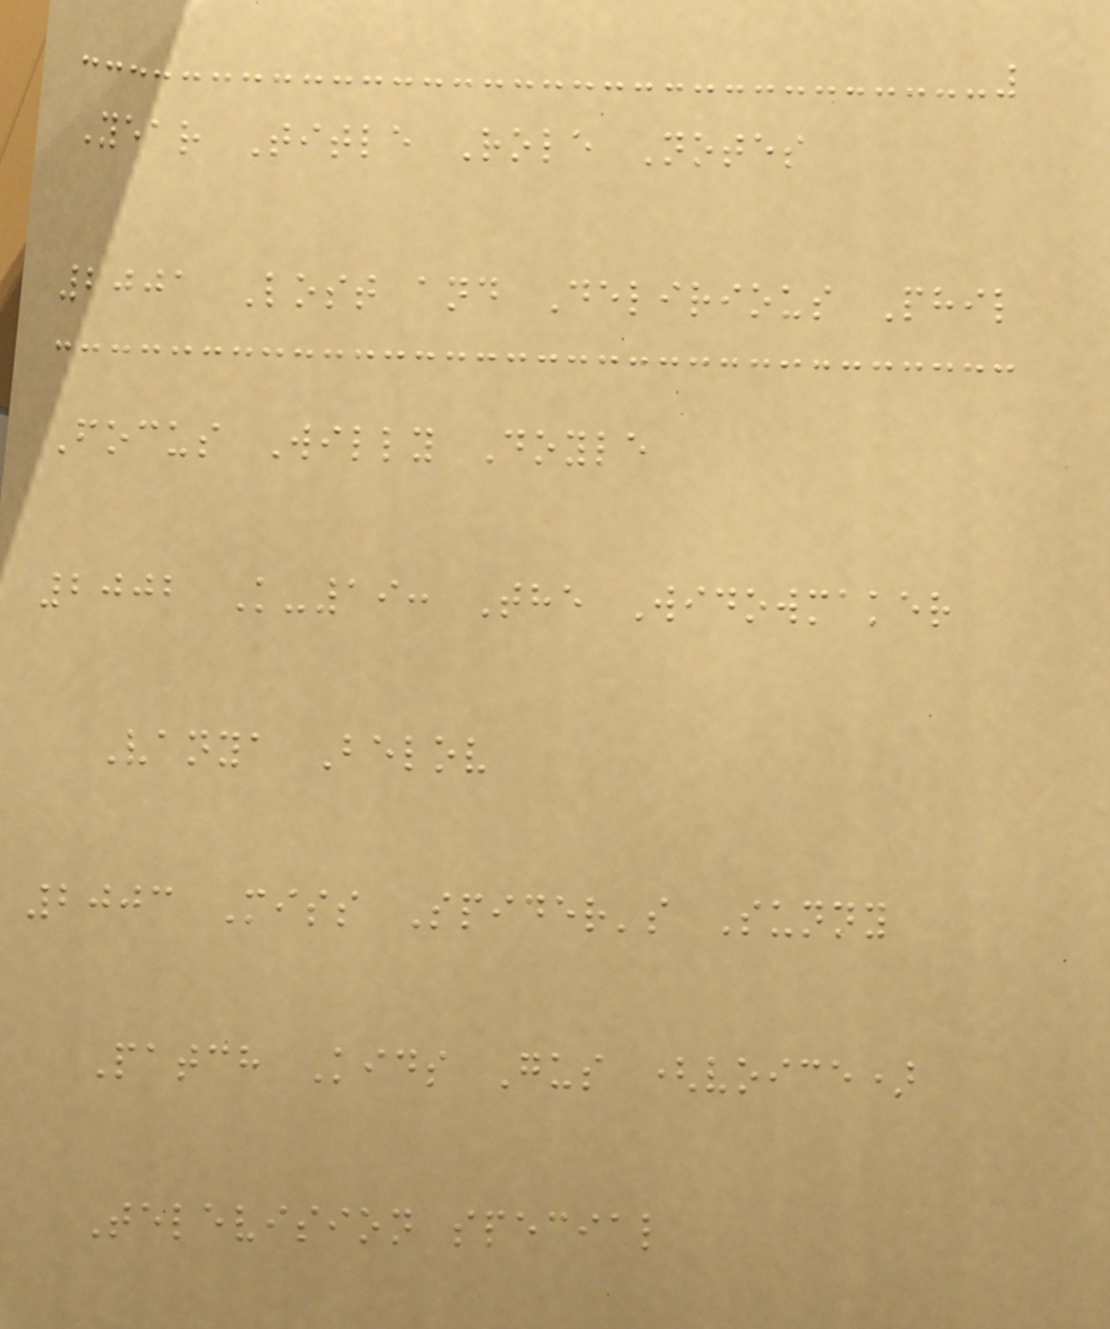Year Title Role Notes
2001 Lost and Delirious Phil
Focus Willy Doyle
2002 K-19: The Widowmaker
Vanya Belov
2003 Miss Spider's Sunny
Patch Kids Gus (voice)
Television special
